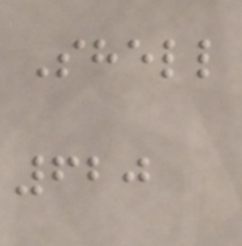Shell
620
